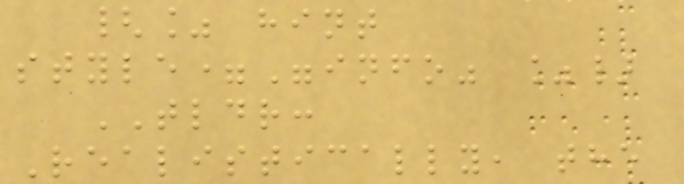{% hint
style="info" %}
TLDR:
Realistically, the
